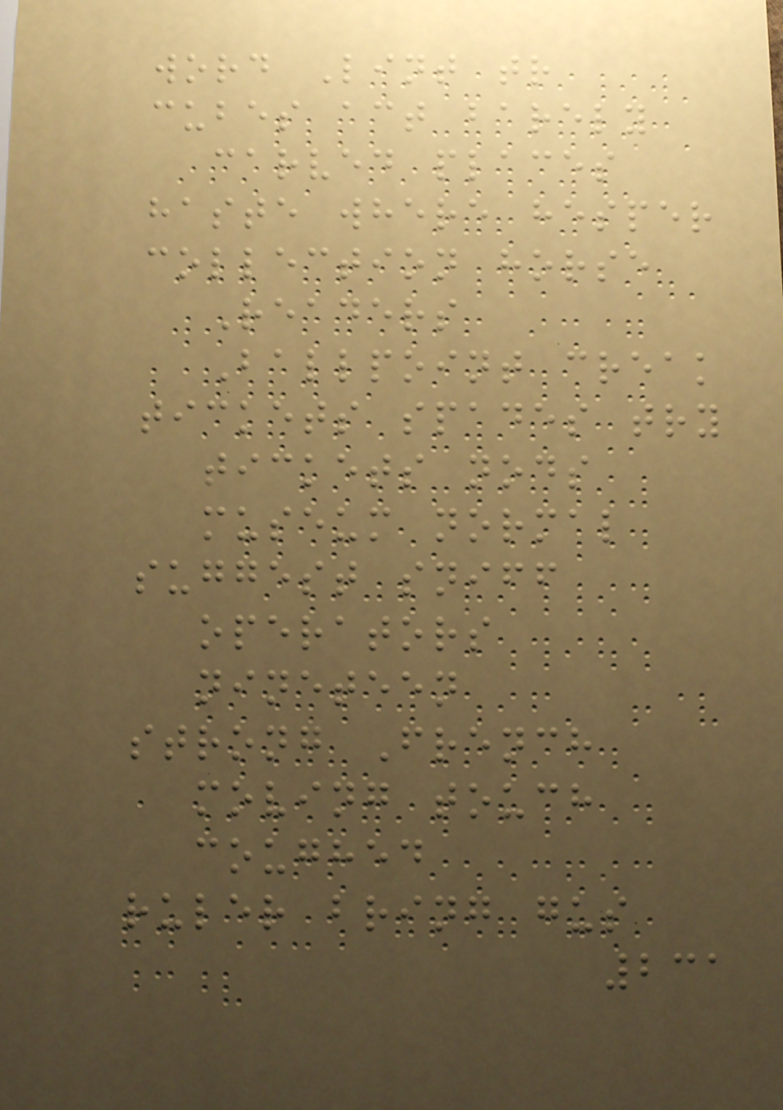word Lint tr
cubes act barely
carved places
haste where hesper
collection horse
Readers
Ballpoint creak
tickets spades try
tickets nods
museum normal
suggest sniff
operators
nineteen
strong French
moving touch
coughed
ruler bring gus
231
